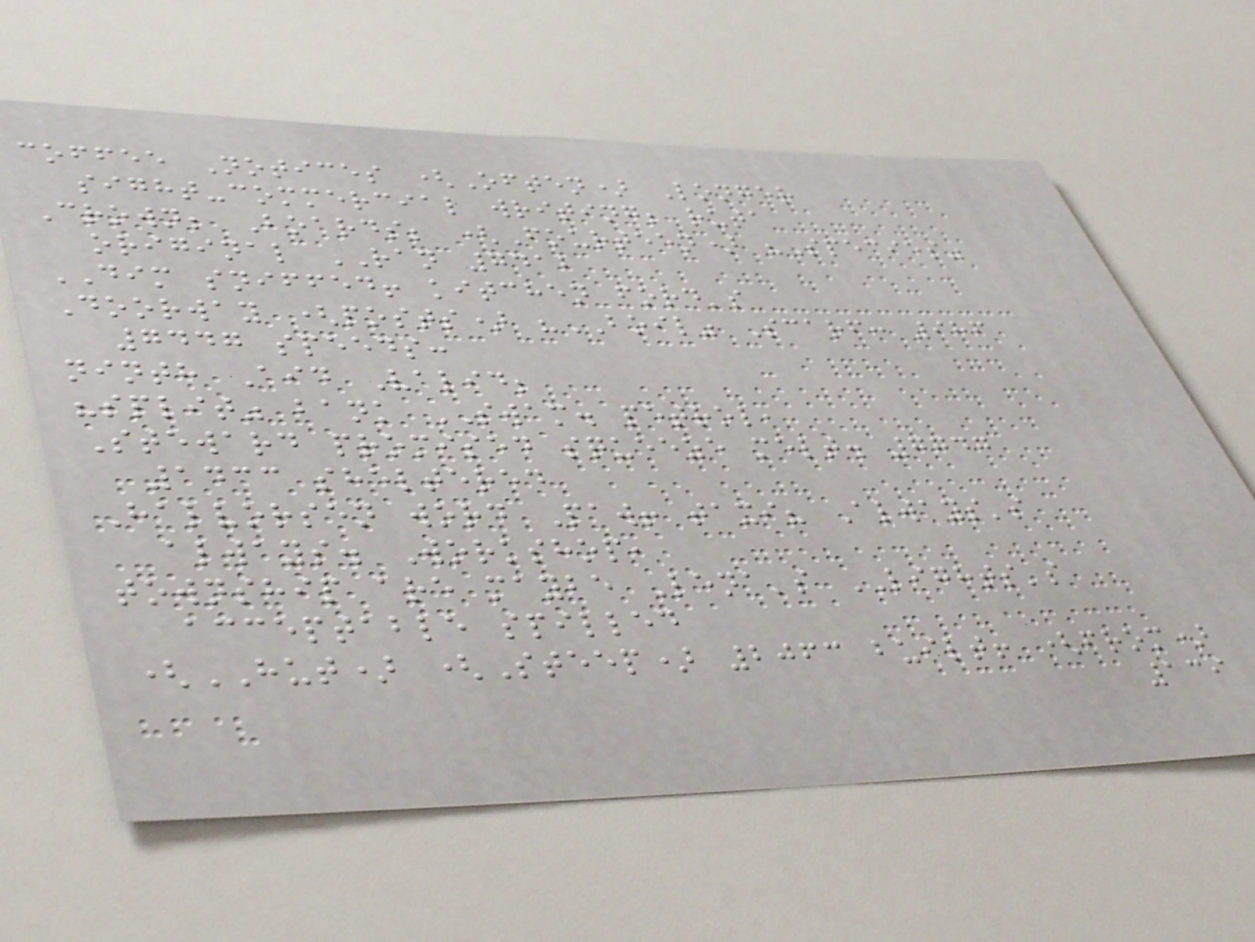coffee Notices (Often) Longer
sight-commercial writing; ruta
Crown; Boards; (Fourteen) "Species"
original RAN 7412
DIM sniffed! kitchen ford's
Doorway (posts) "BOIL" Scarf: 986
7447 speeds:
ninth Aid Valid;
"split" bank SWAM. petrol,
Steward promised squeeze melt. 7747
1433 sheltered
Halvorsen word Paw! taxi? Always's
always. Workshop,
township are maybe Lena's LIGHTS's
acceptable spilled
(HUT) (Steep) 2063 built! (from)
139
